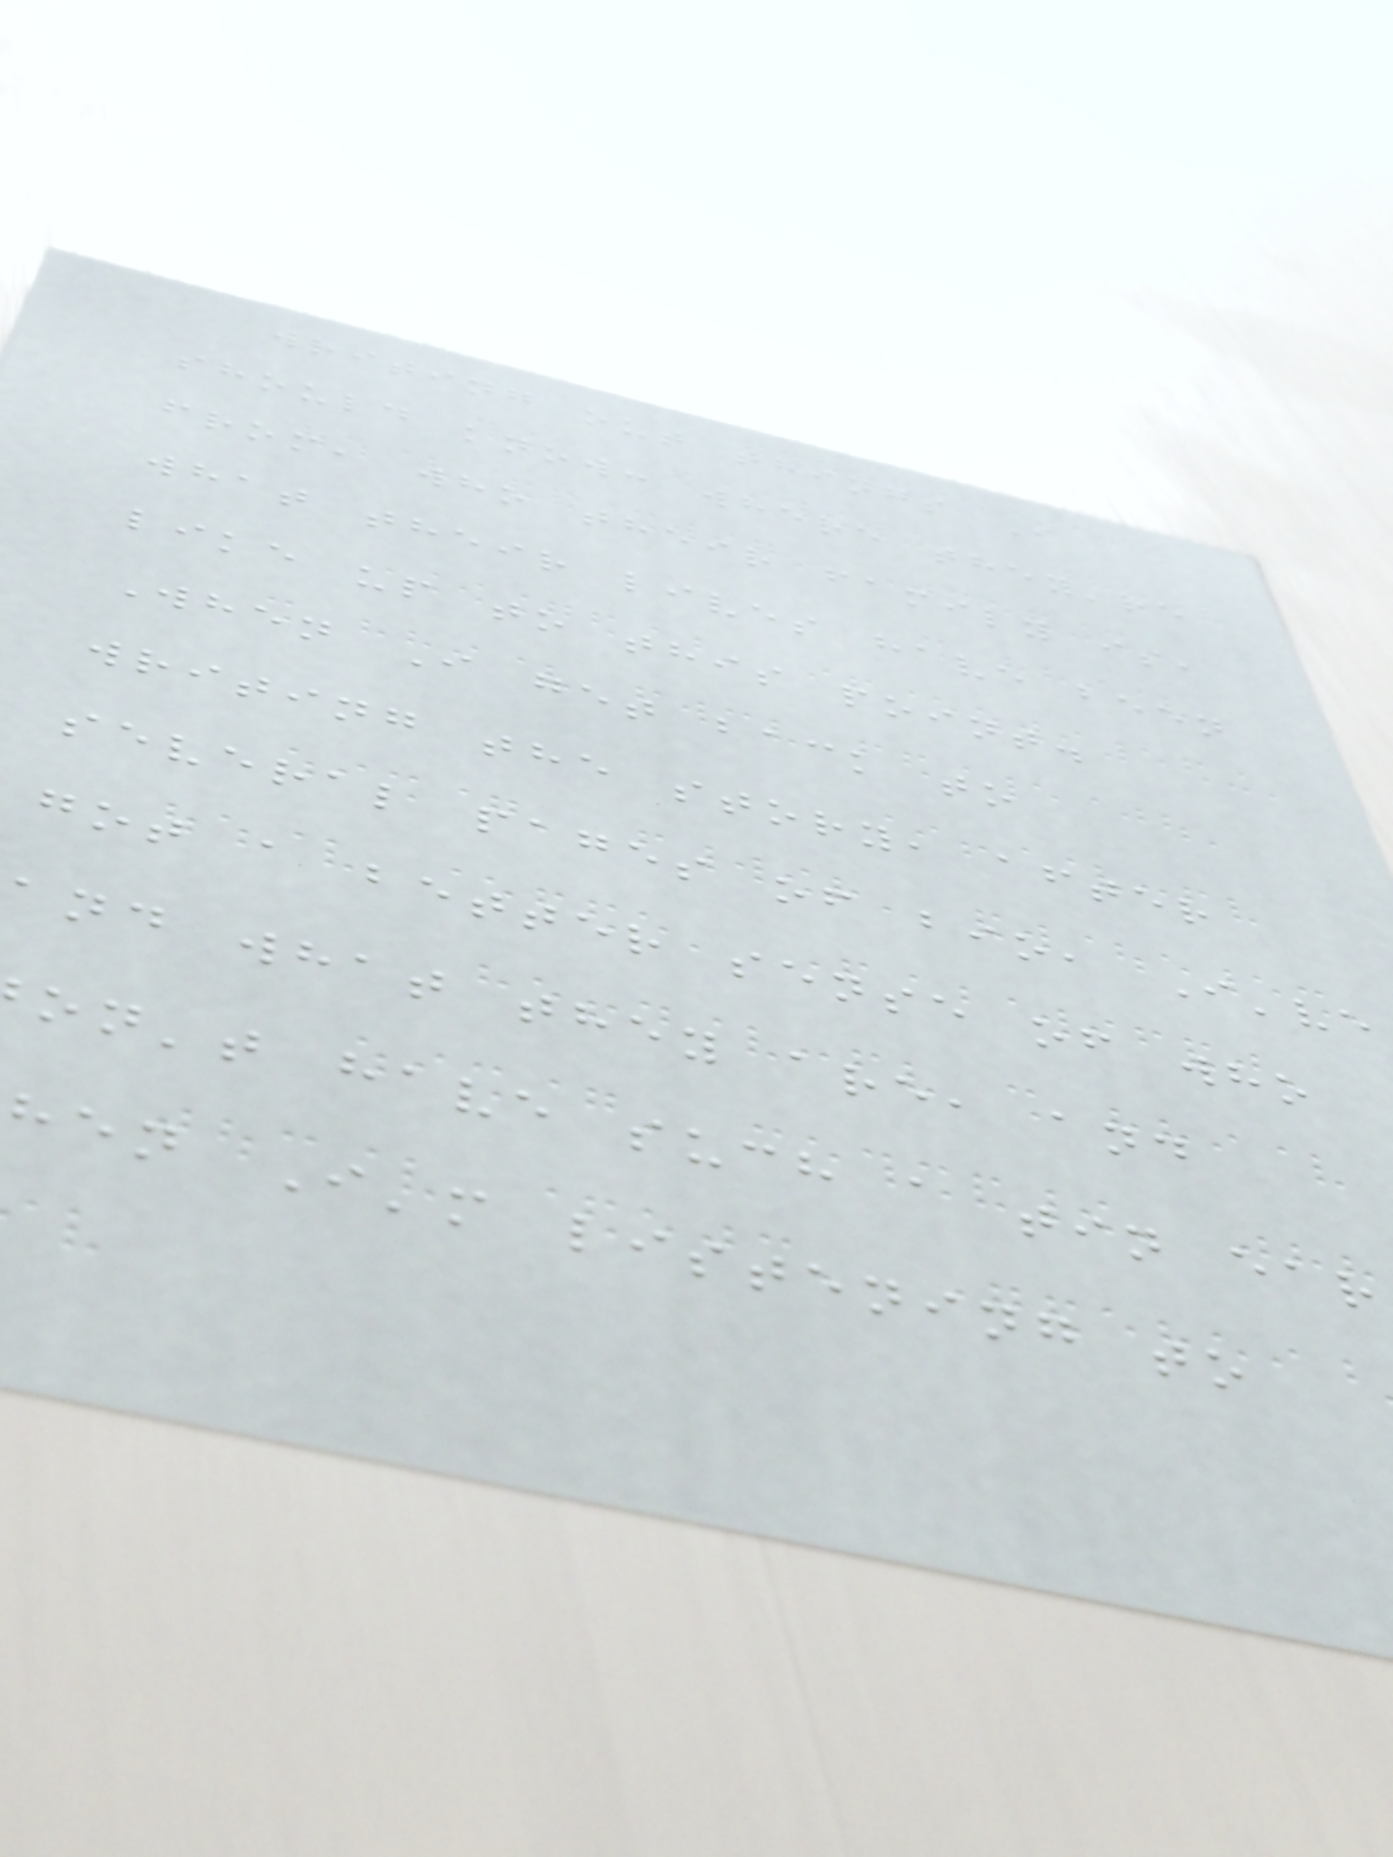writing out things I
should know: where they're
from, who their family is,
what their lives have been
like up to this point.
When I get back to
writing the story, after
several pages of bio, I've
got a better sense of who
and what they are, and
on't have such a tin ear
hen I'm listening to
